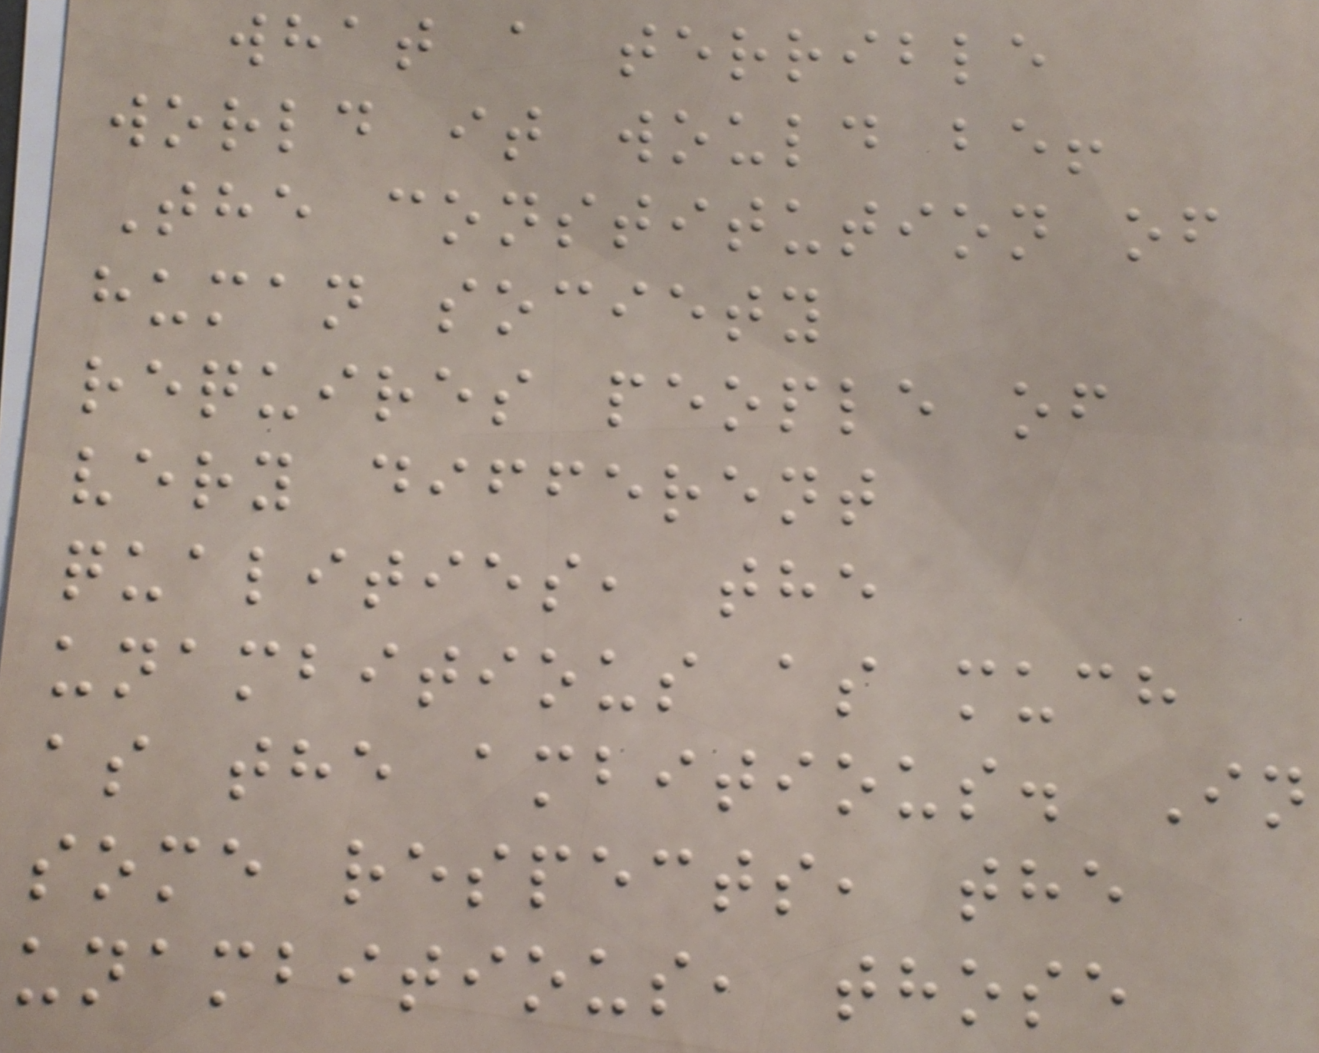what a terrible
world it would be!
The constitution of
human society
requires people of
very different
qualities, the
unambitious as much
as the ambitious. In
some respects, the
unambitious, those
